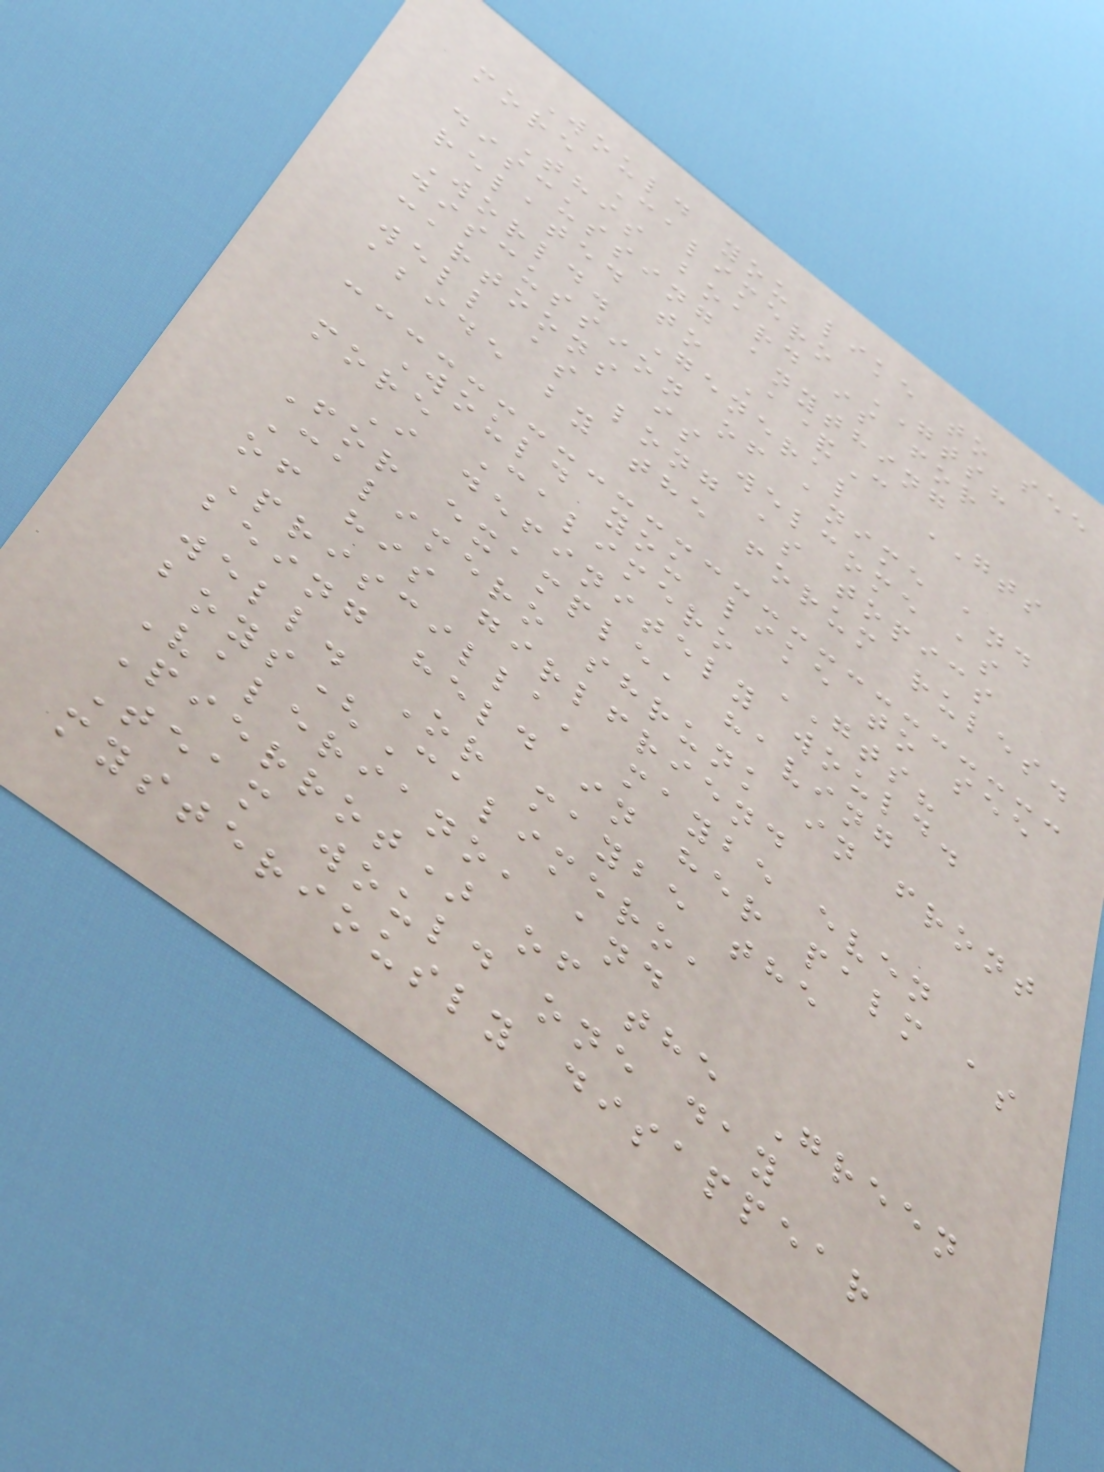Would you like to see
more Calimero GTS?
This board is for
discussing anything
related to A&C GTS
World. General
discussion of anime and
cartoons is welcome as
well as long as topics
abide by the forum rules.
Would you like to see
more Calimero GTS?
I definitely would.
For example, having
Calimero shrunk in front
of his girlfriend
Priscilla, maybe even
being held in her palm as
well. Or maybe the
boys(Calimero,
Valeriano, and
Pierrot) of the Green
Team would one day
mysteriously disappear
